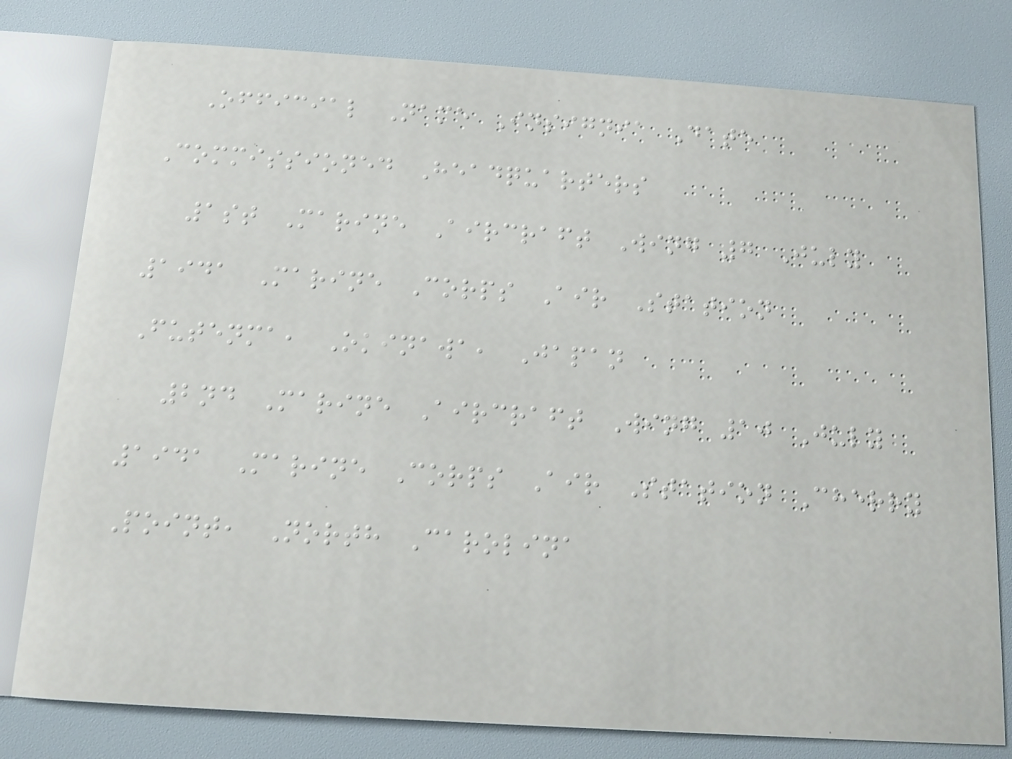Official Name Insignia Date
Commissioned Headquarters
1st Marine Aircraft Wing 7 July
1941 Marine Corps Air Station
Futenma, Okinawa, Japan
2nd Marine Aircraft Wing 10 July
1941 Marine Corps Air Station Cherry
Point, North Carolina
